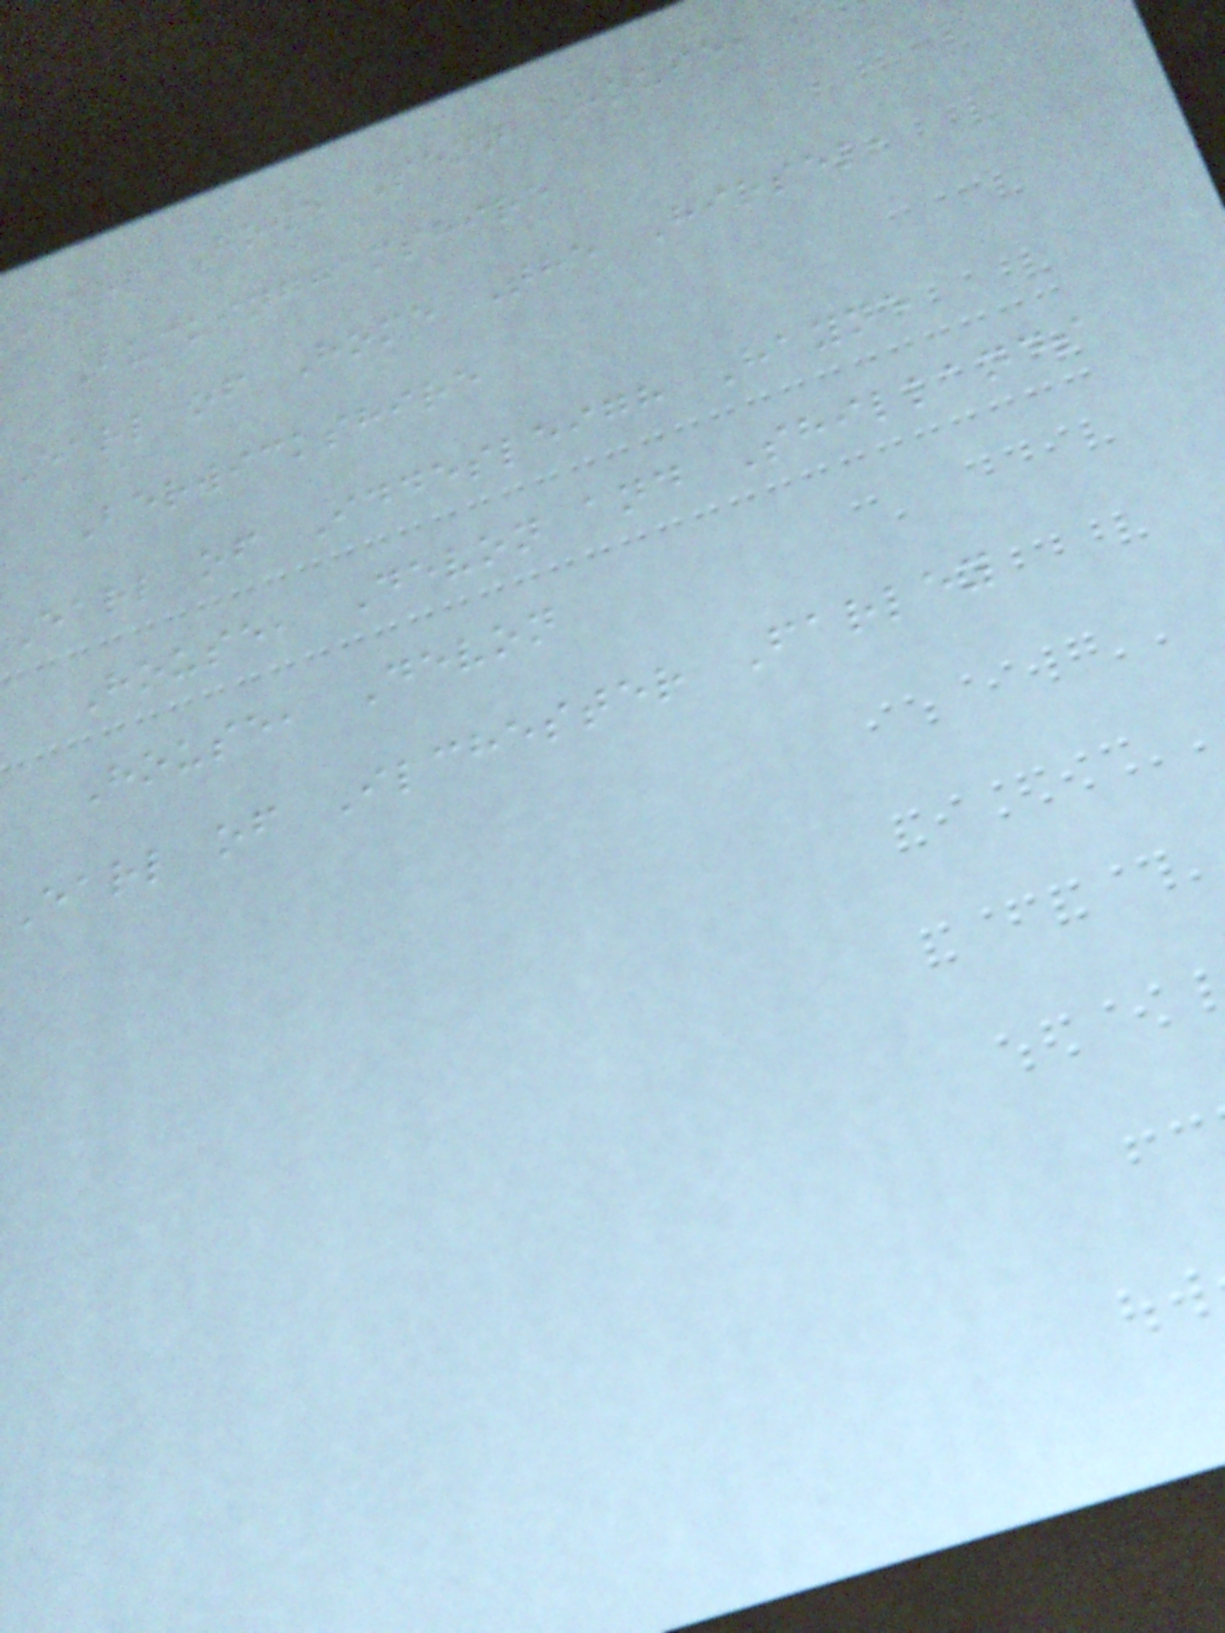Earl Howe Penn House,
Buckinghamshire
Earl of Home The Hirsel,
Berwickshire
Earl of Iddesleigh Hayne
House, Devon and Shillands
House, Devon
Earl of Ilchester Farley
